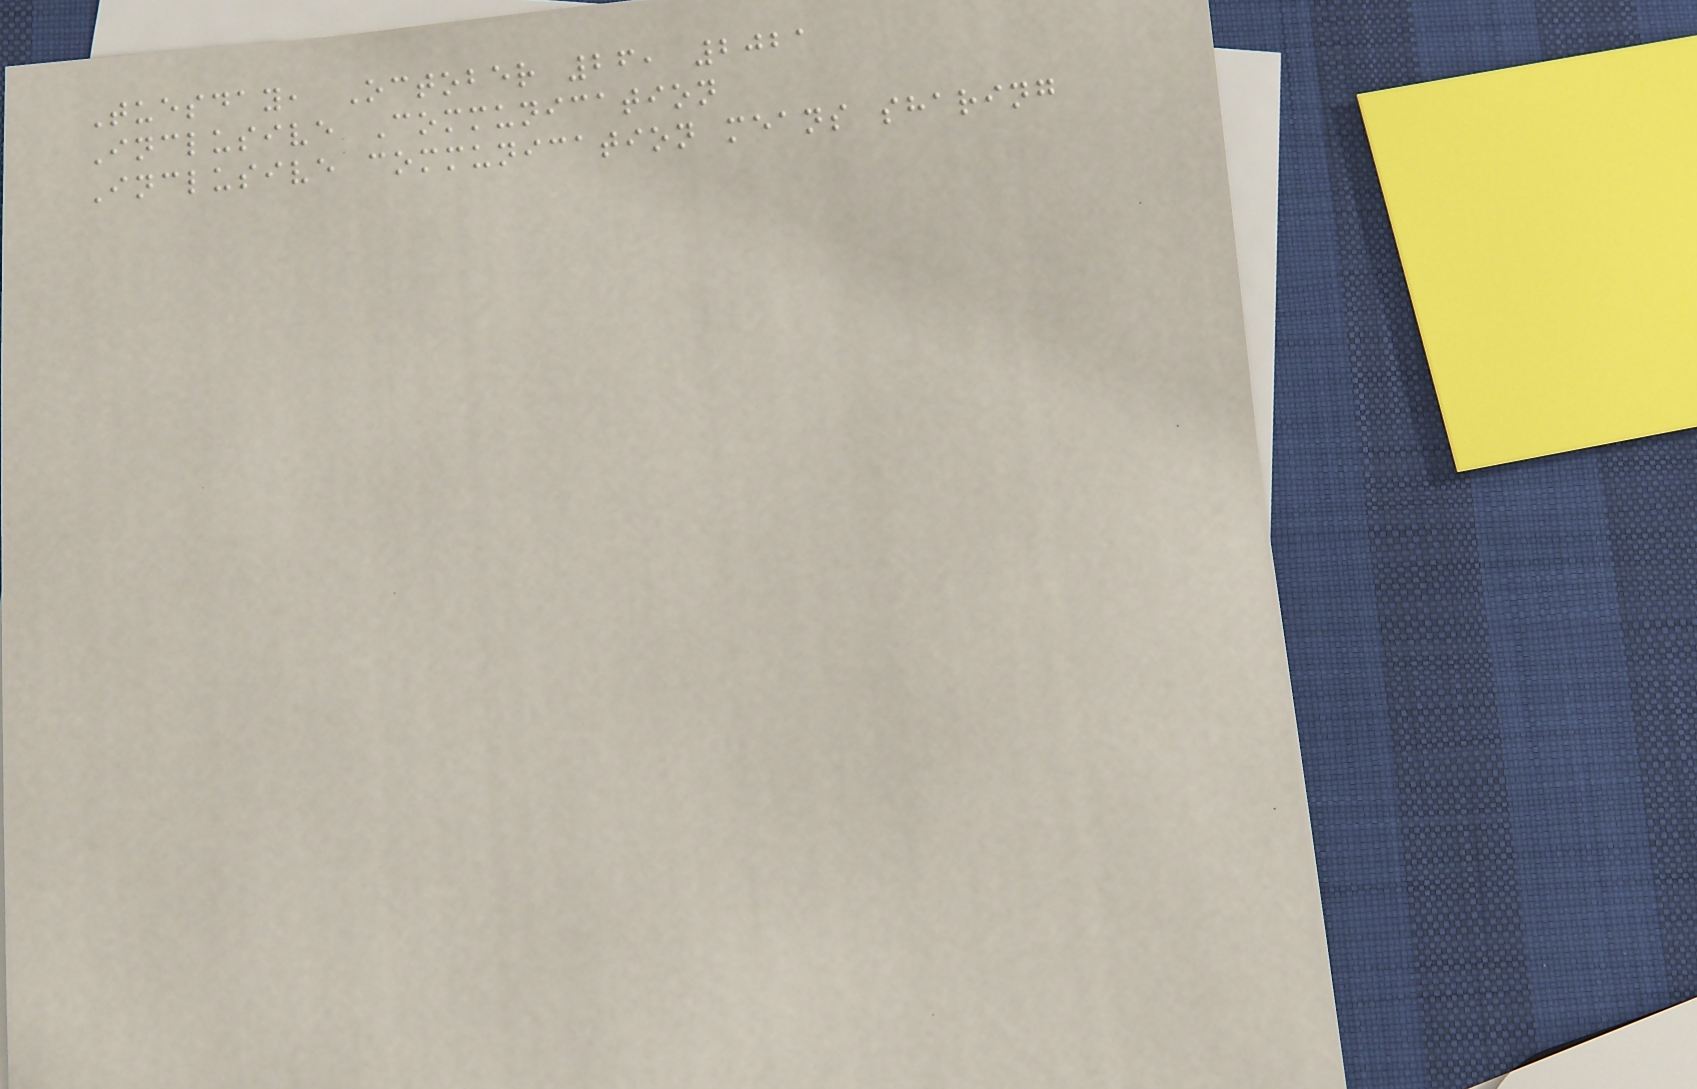Tuesday, October 26, 2021
Inclusive Communication
Inclusive communication means sharing
